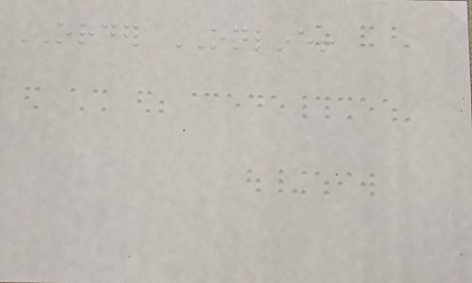ORDER ONLINE!
